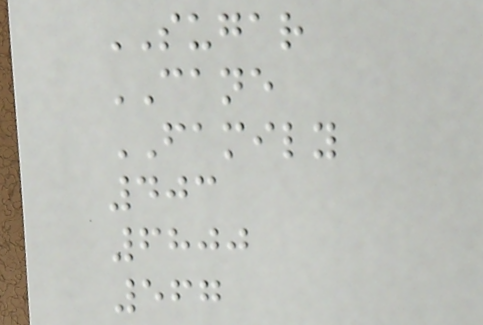SUGAR
CANE
FAMILY
403
6800
567
